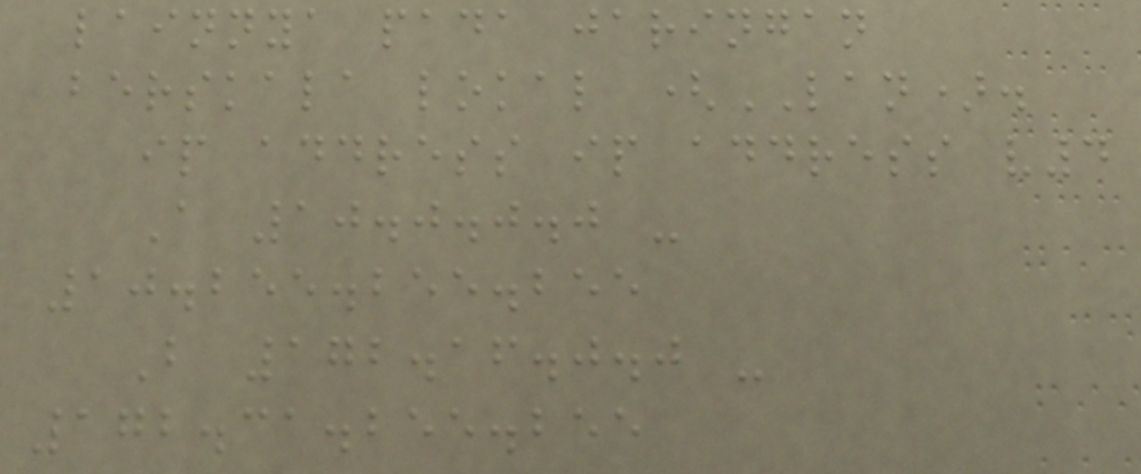lainnya pada jaringan
berskala lokal (LAN).
ip address ip address v4
A 10.0.0.0 -
10.255.255.255
B 172.16.0.0 -
172.31.255.255
